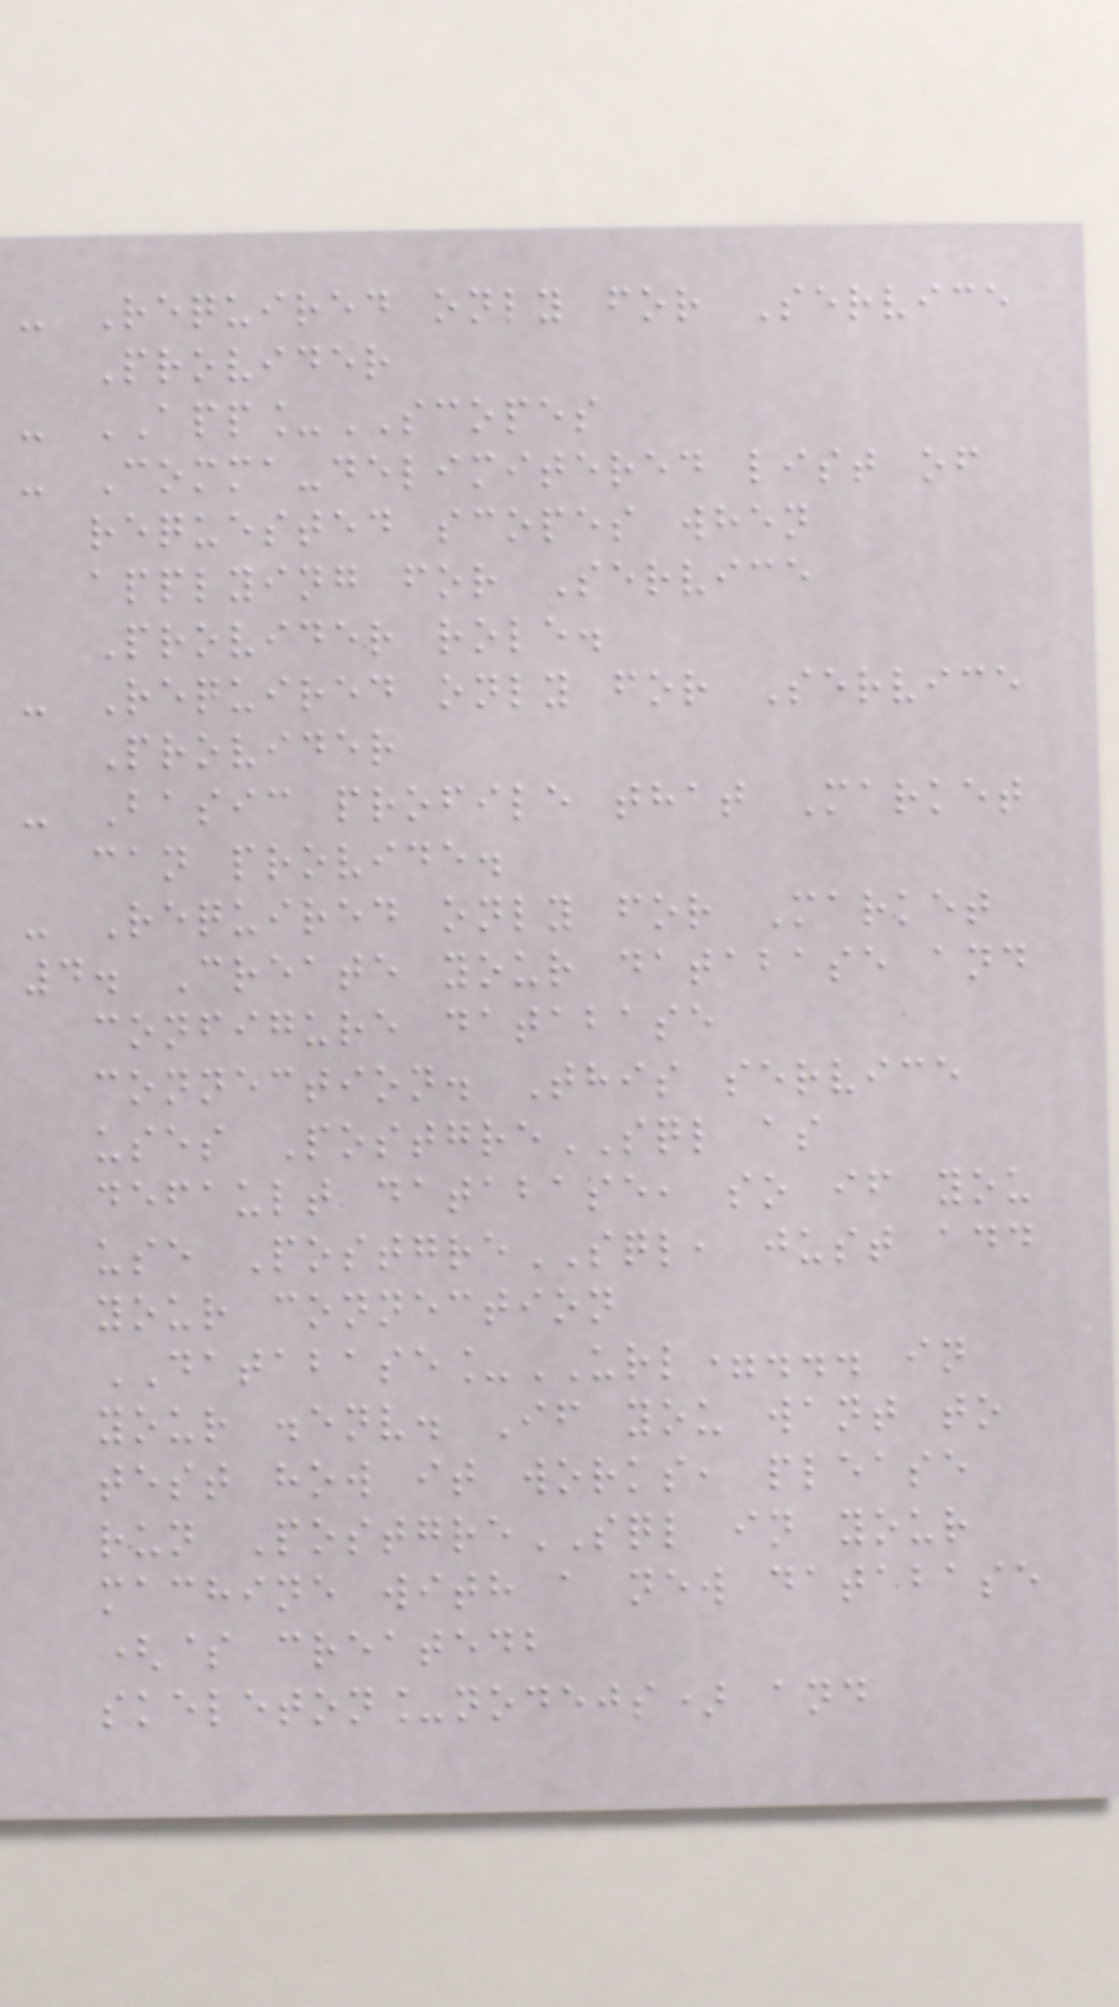- Required only for Service
Provider
- APP_SCOPES
- Comma-delimitered list of
requested scopes when
applying for Service
Provider role.
- Required only for Service
Provider
- Basic profile that Market
can provide.
- Required only for Market
4. Create your database and
configure database
connection. This service
uses PostgreSQL as
default database, so if you
use PostgreSQL, just add
your connection
DATABASE_URL=... in
your .env. If you want to
test how it works, please
run PostgreSQL in your
machine with a new database
($ createdb
skeleton_nodejs) and
